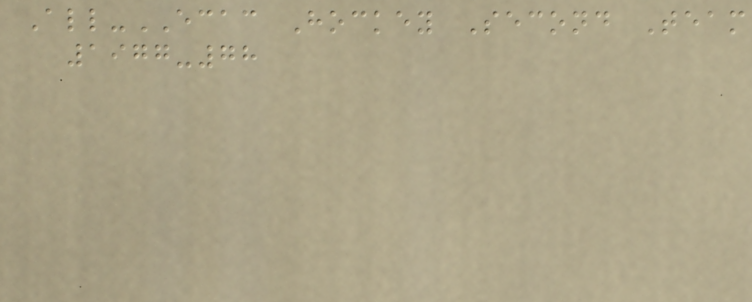All-ECAC Hockey Second Team
1977-78
